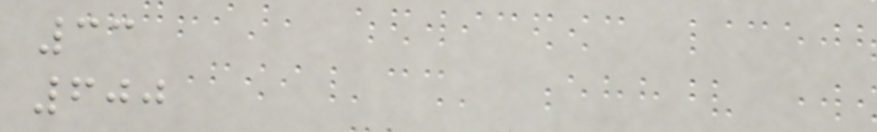33
600
